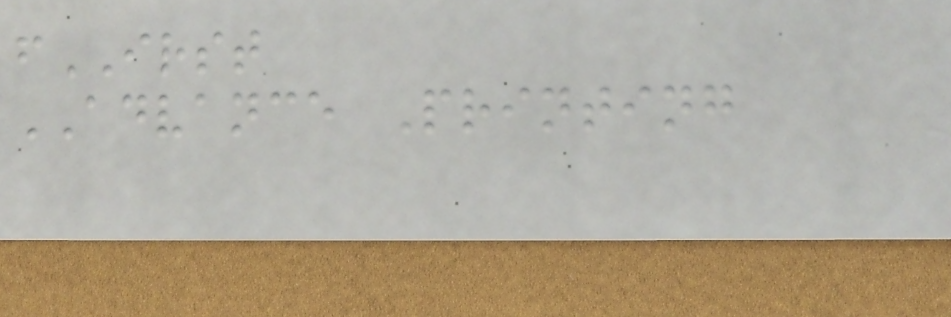fIRST
ADVANCE Printing
